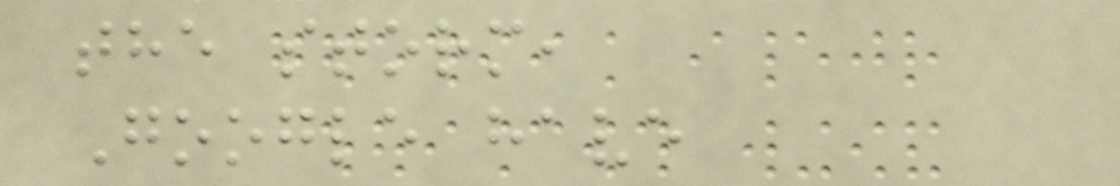the storm,
Google have
